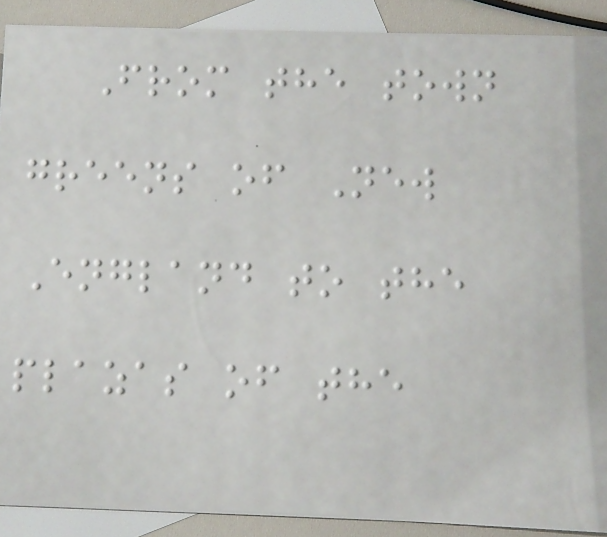From the town
greens of New
England to the
plazas of the
